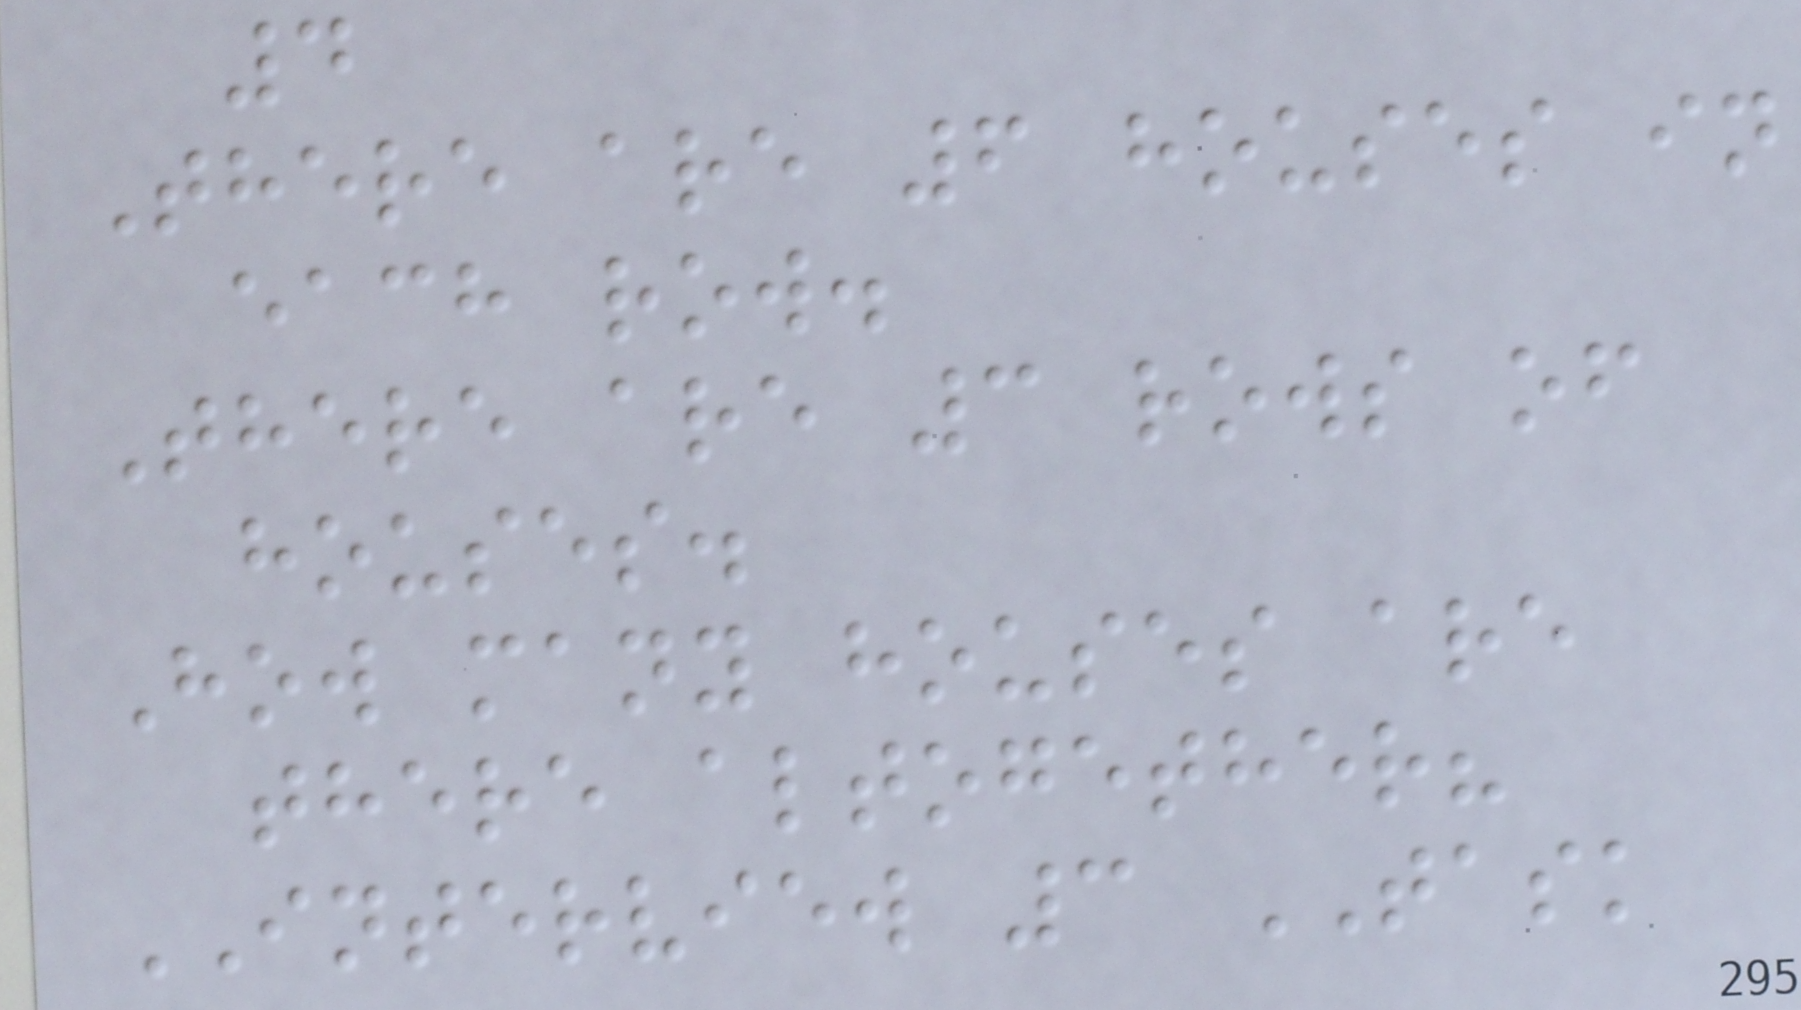4
There are 6 houses in
each row.
There are 3 rows of
houses.
How many houses are
there altogether?
INTERVIEW 3 TASK
